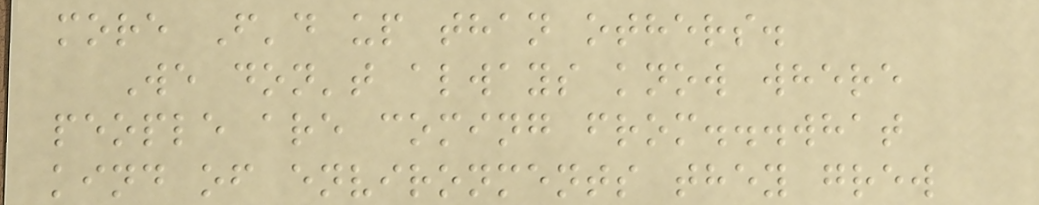more F'd up than others.
We don't always know where
people are coming from...what
kind of environments they grew
